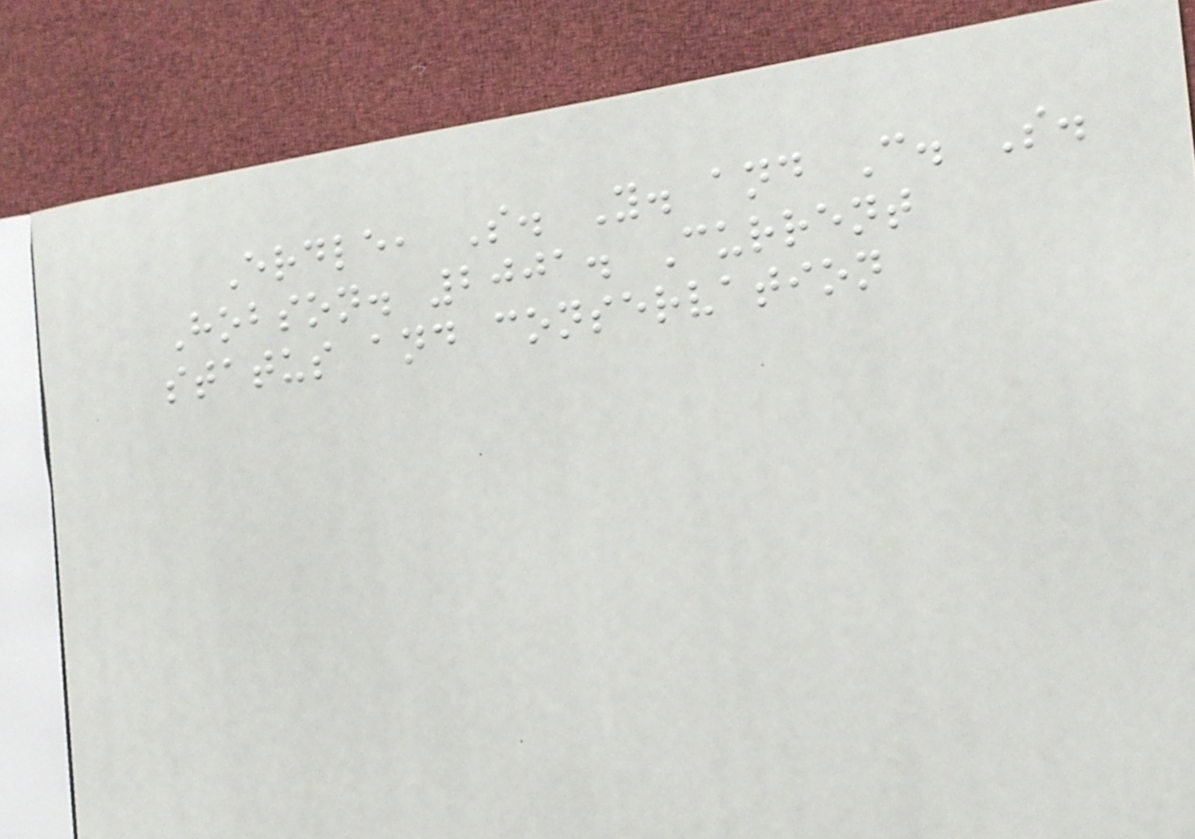Erdle, S. Y. and C. S.
Hobson. 2001. Current
status and conservation
